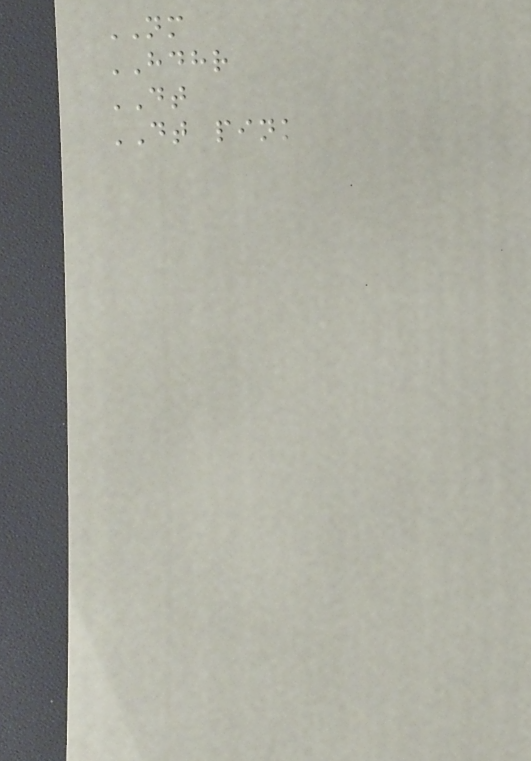NM
HDHR
DT
DT pink
